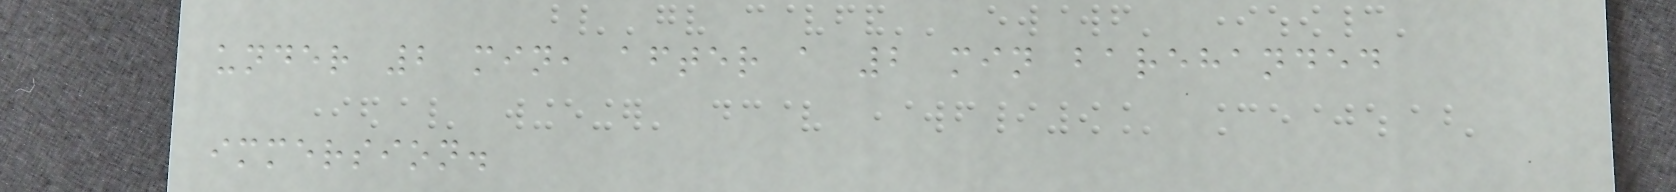under 2 min, after a 2 min barehanded
immersion.
